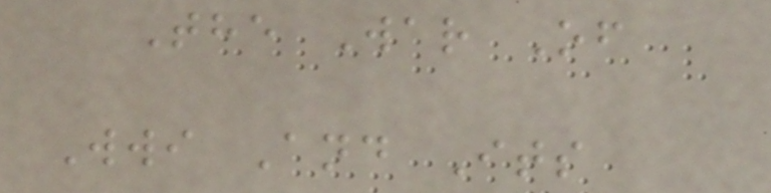The War Of
Wwi And Its
